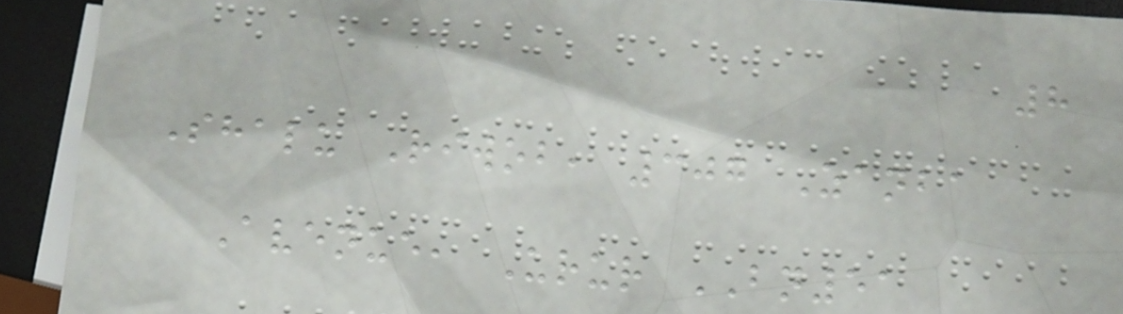8
Shalu Riwob, 307 Zanba
Avenue, Urur BN51
